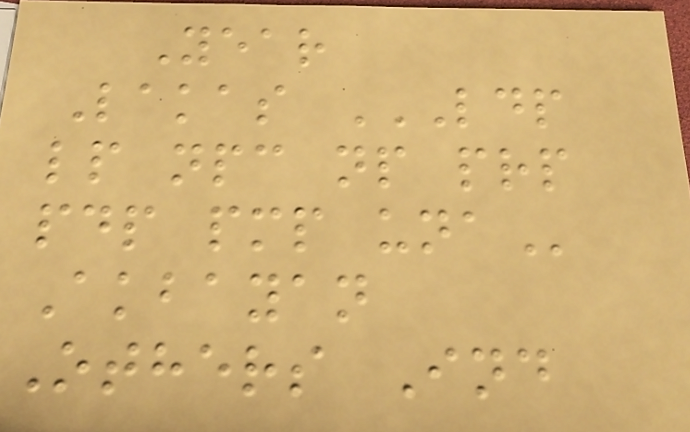Year
Lakas LDP
LP NPC NP PRP
PDP PMP UNA
Akbayan
Others Ind
